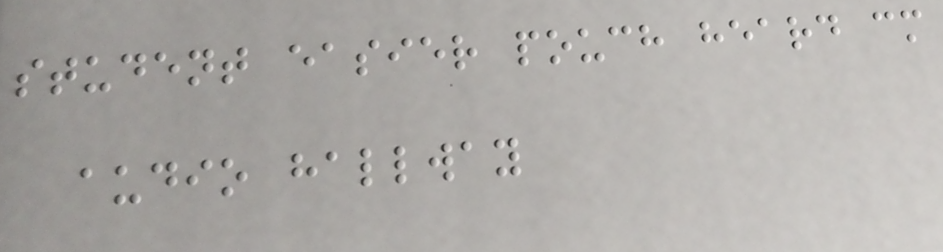student easier pouch heard cm
audio hallway
